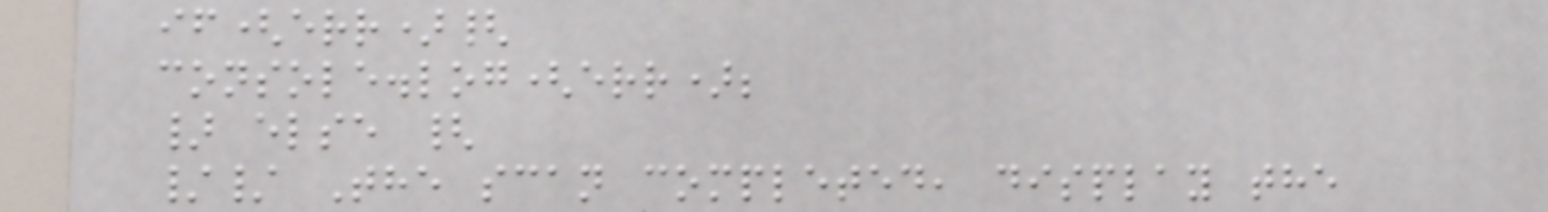if(err){
console.log(err);
} else {
// The scan completed, display the
